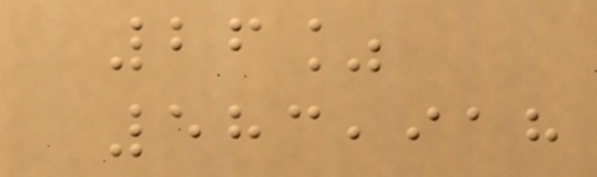26%
583,918
